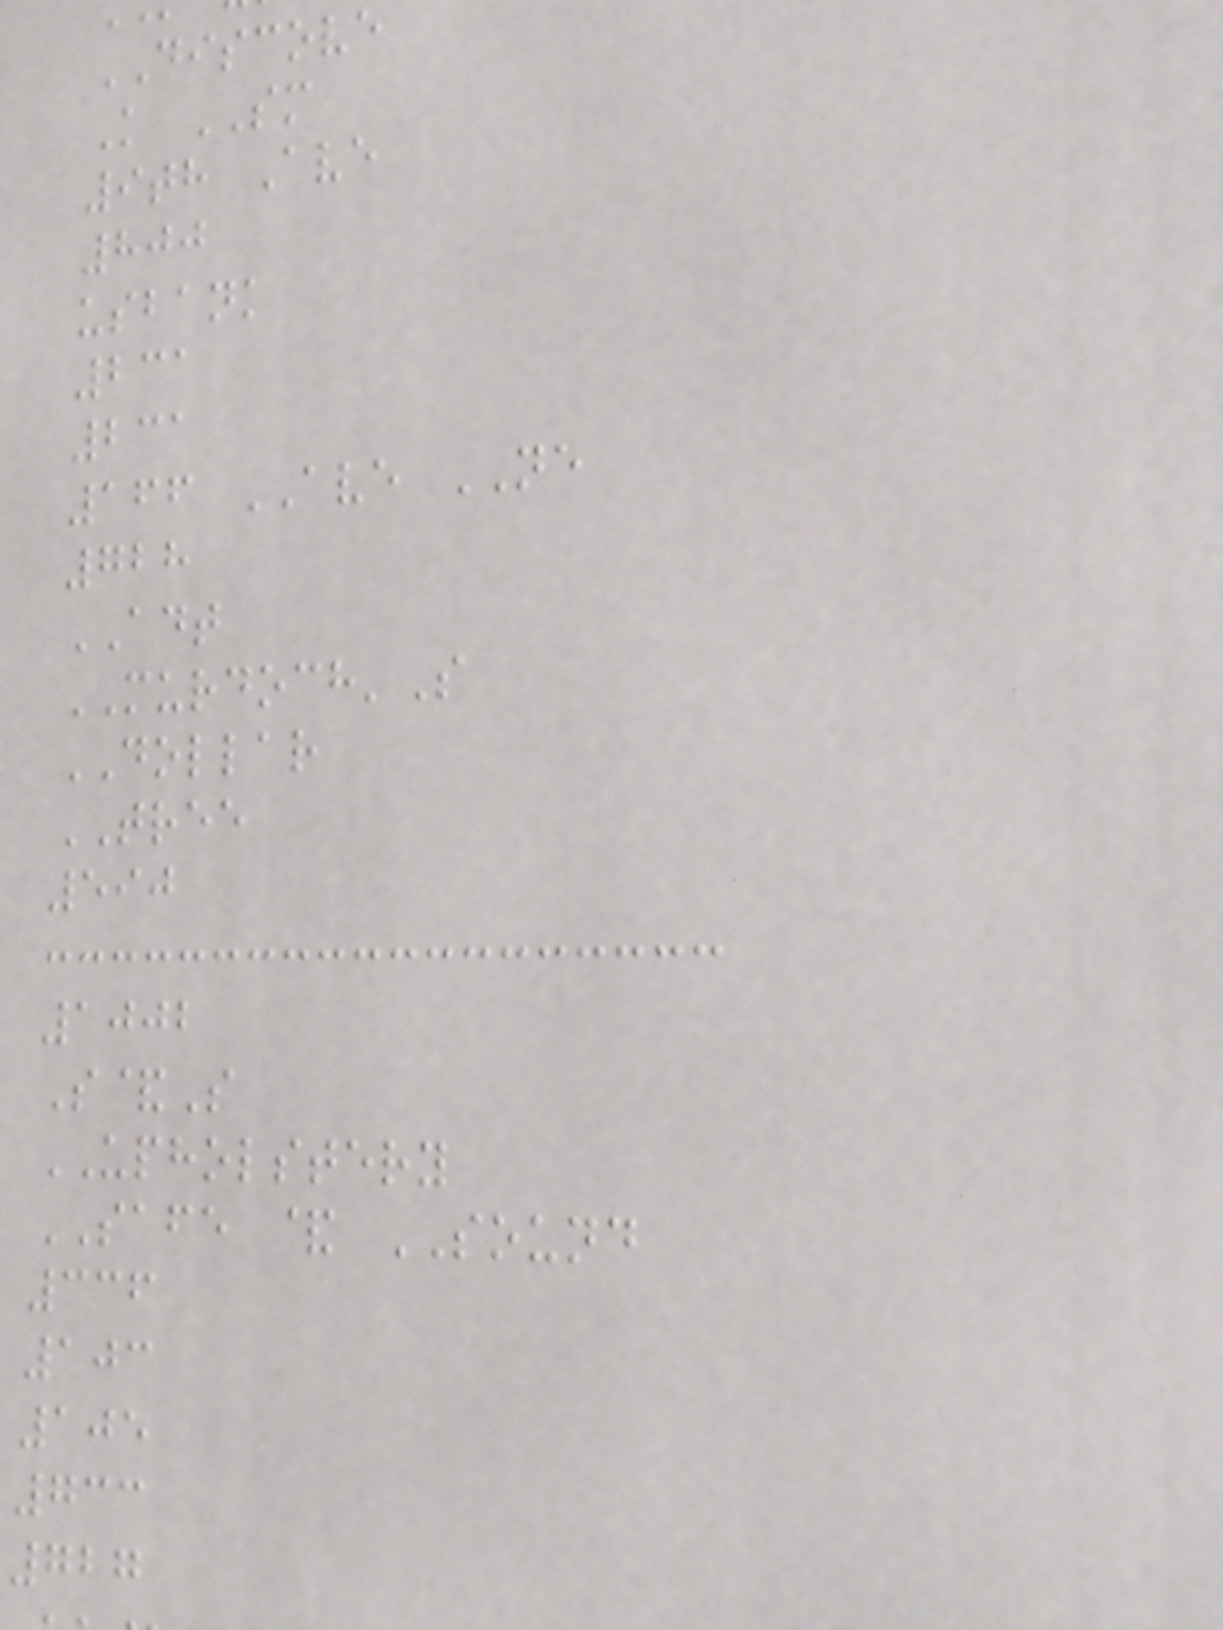DISCOVE
K SM
9th Ave
800
usbank
231
231
166 AVE NE
728
ADT
MURDOCH'S
DOLLAR
TREE
590
1002
S&S
UPHOLSTERY
SAFE & SOUND
336
103
105
733
727
